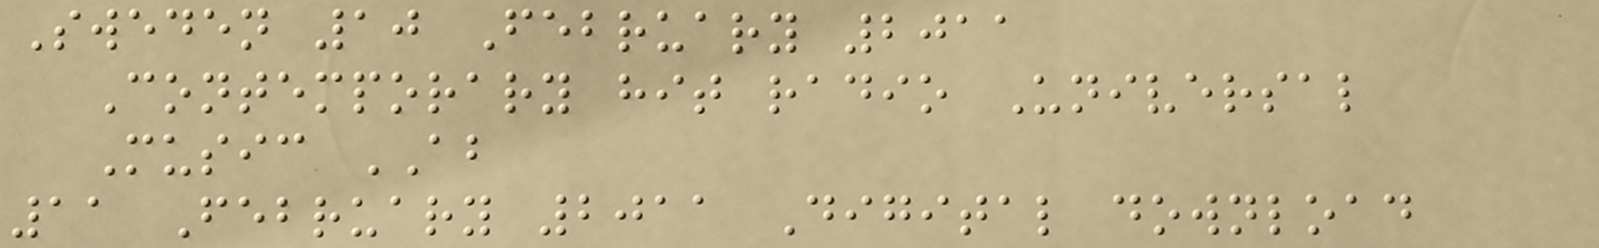Sweden 10 February 2011
Contemporary hit radio Universal
Music AB
11 February 2011 Digital download
